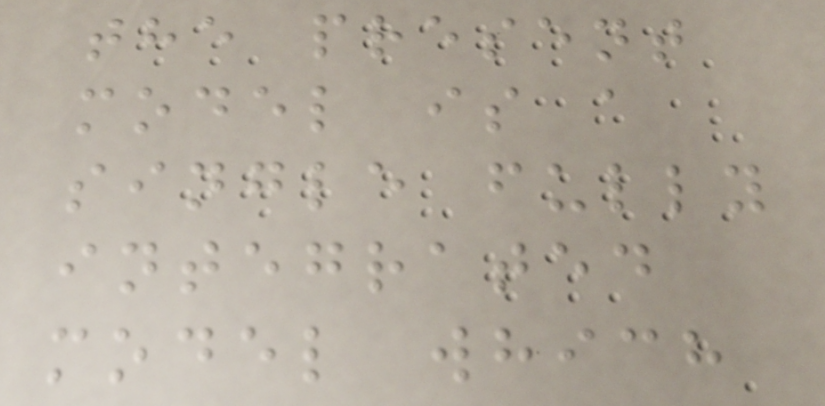the present
model is a
single fully
integrated
model which
